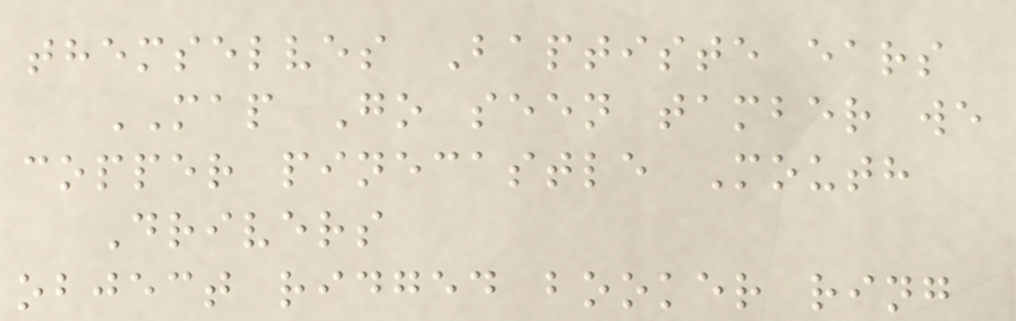themselves Baptiste ears
MAP Go seen tamber we
copper pinecastle Mouth
Drivers
object ridged booker ring
